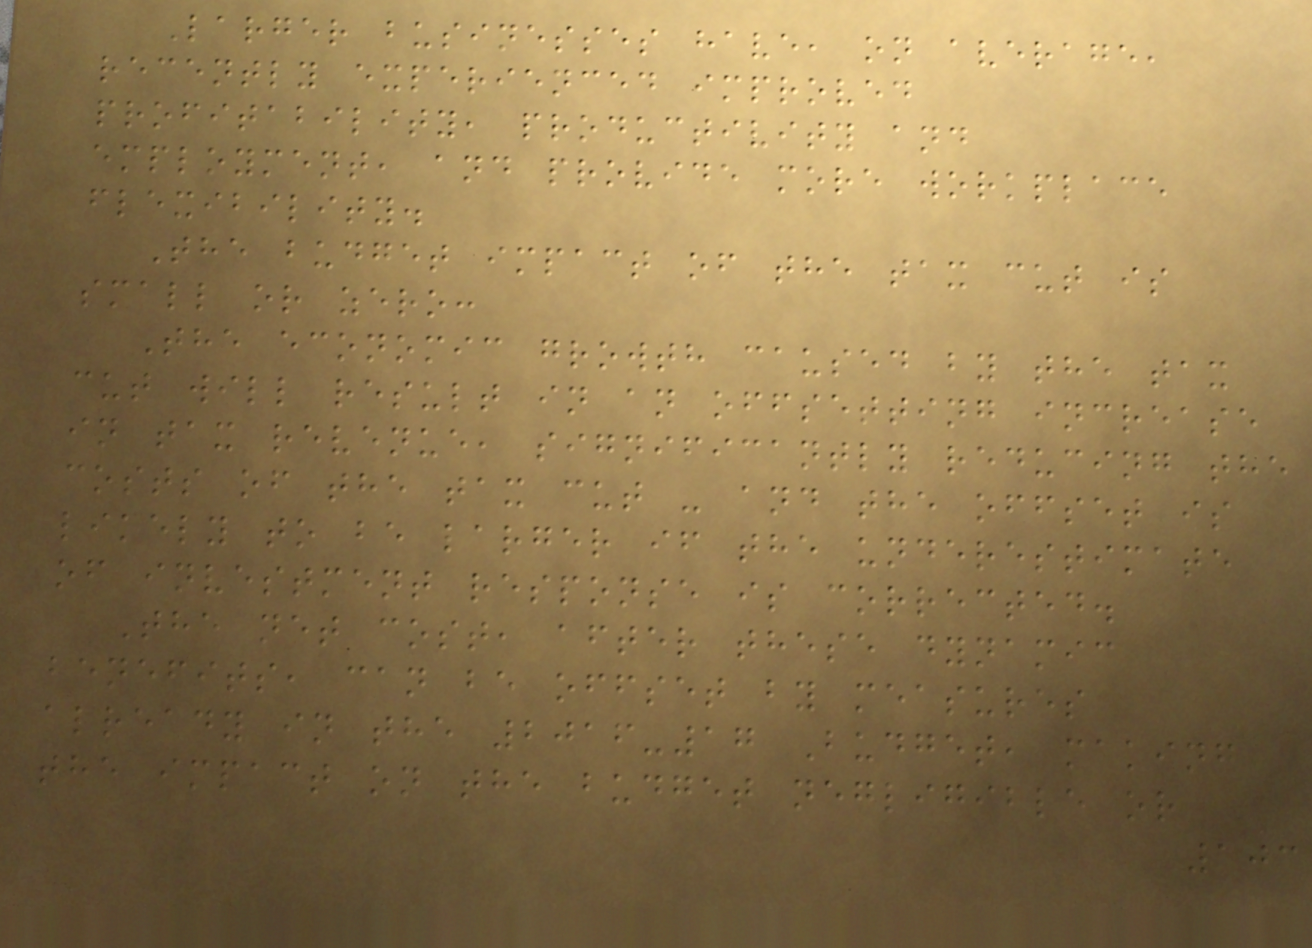Larger businesses have, on average,
recently experienced improved
profitability, productivity and
employment, and provide more workplace
flexibility.
The budget impact of the tax cut is
small or zero:
The economic growth caused by the tax
cut will result in an offsetting increase
in tax revenue, significantly reducing the
costs of the tax cut - and the offset is
likely to be larger if the underestimate
of investment response is corrected.
The net cost, after these dynamic
benefits, can be offset by measures
already in the 2016-17 Budget, making
the impact on the budget negligible or
103
